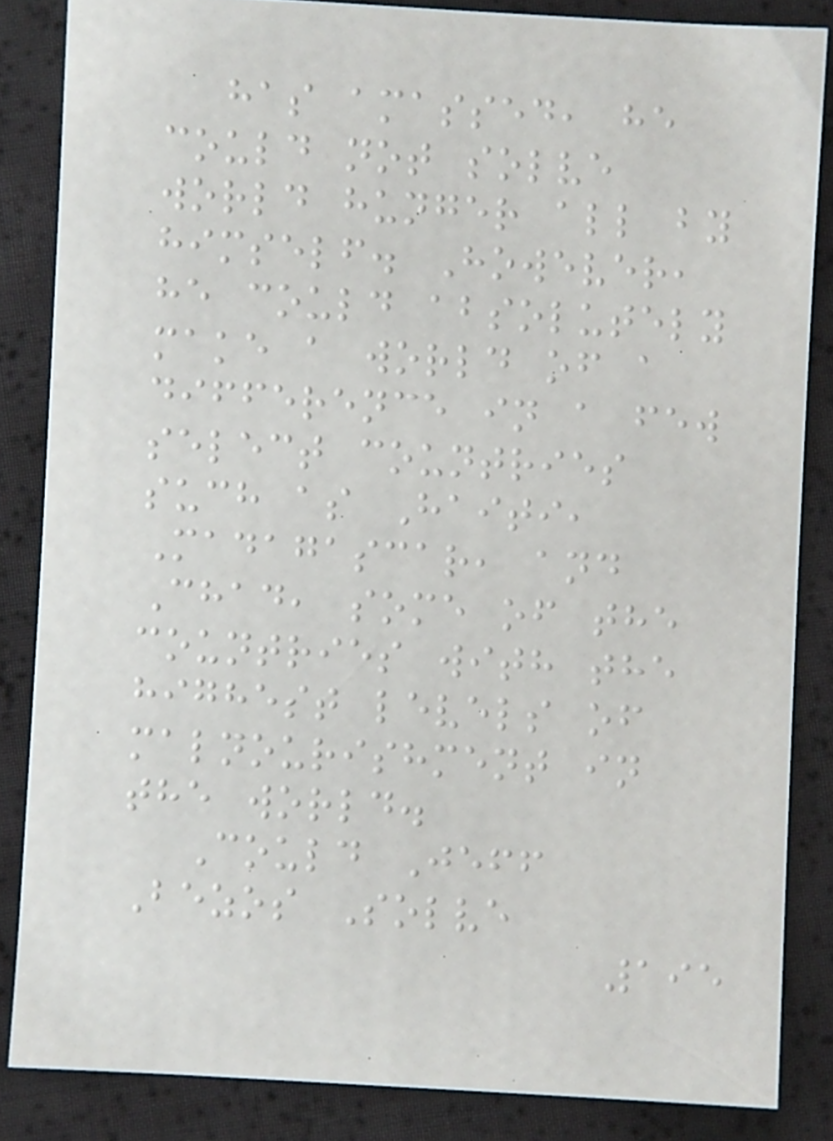has amassed, he
could not solve
world hunger all by
himself. However,
he could absolutely
make a world of a
difference in a few
select countries
such as Haiti,
Madagascar, and
Chad, some of the
countries with the
highest levels of
malnourishment in
the world.
Could Jeff
Bezos Solve
195
